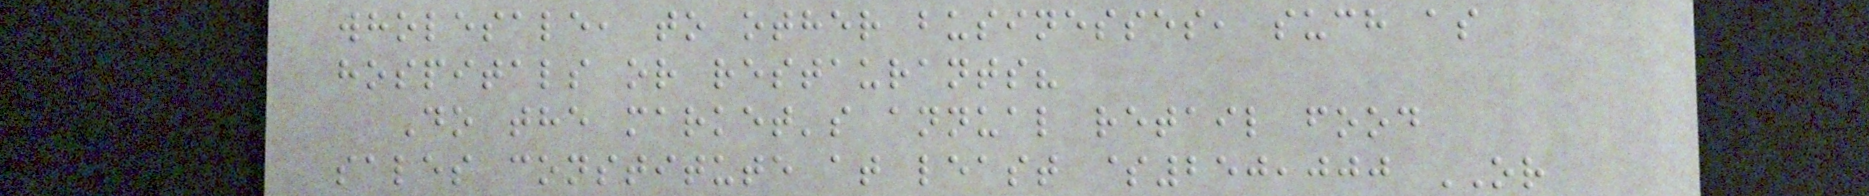wholesale, to other businesses, such as
hospitals or restaurants?
Do the market's annual retail food
sales constitute at least $250,000 OR
